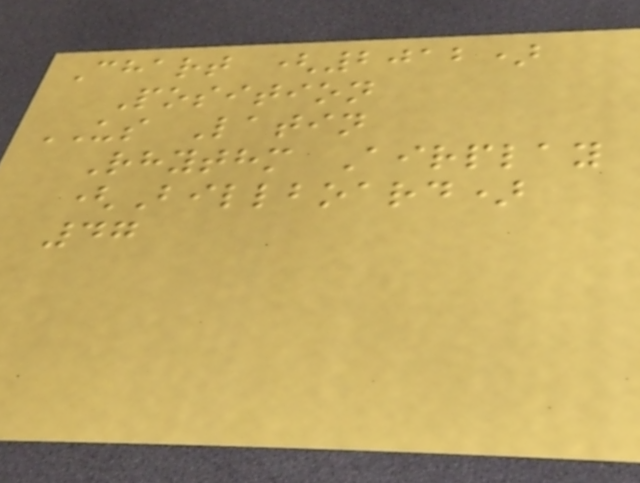Chart (2012)
Position
US Latin
Rhythm Airplay
(Billboard)
47
